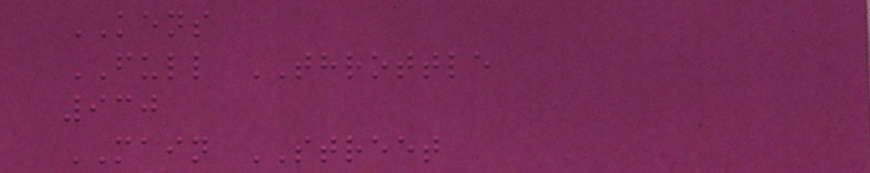KENS
FULL THROTTLE
930
MAIN STREET
